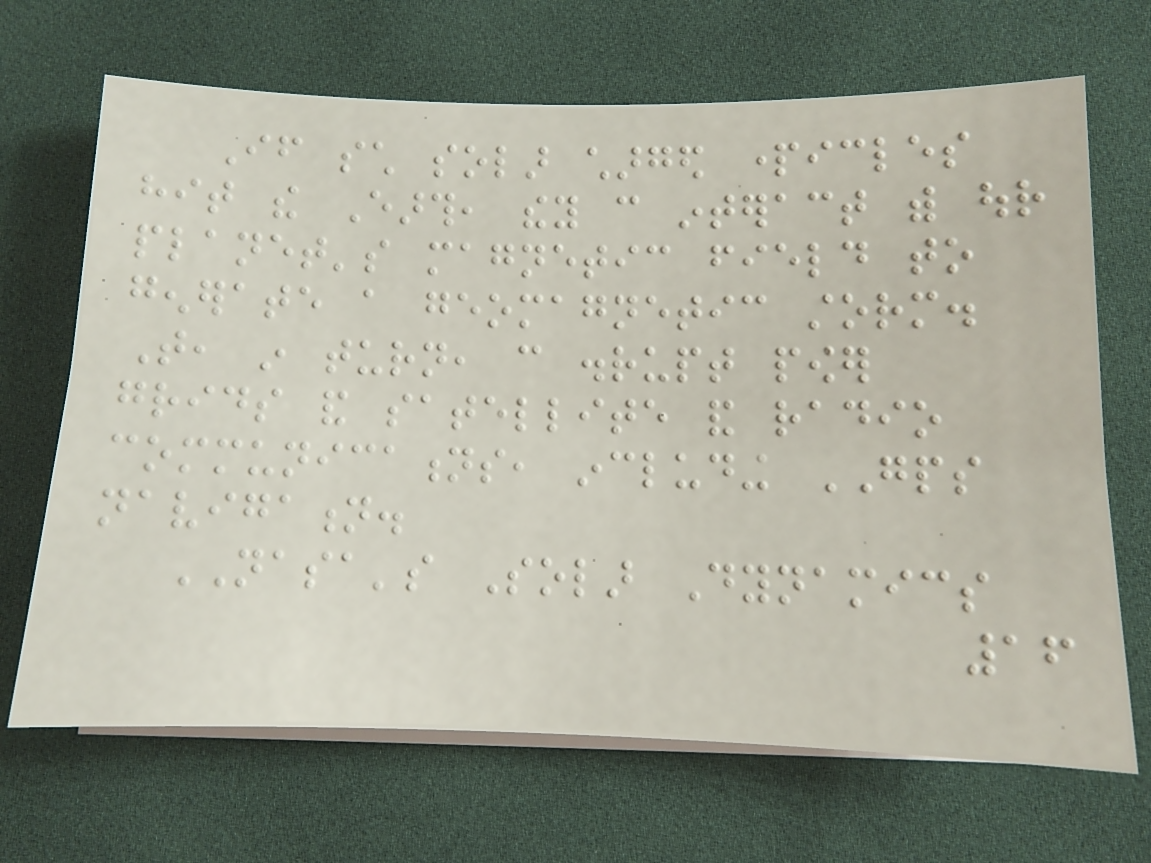If such solar charged particles
hit the Earth, they can interact with our
planet's magnetic field to
generate a geomagnetic storm.
That, in turn, can disrupt power
grids and satellite and radio
communications, including GPS
navigation.
NASA's Solar Dynamics
16
